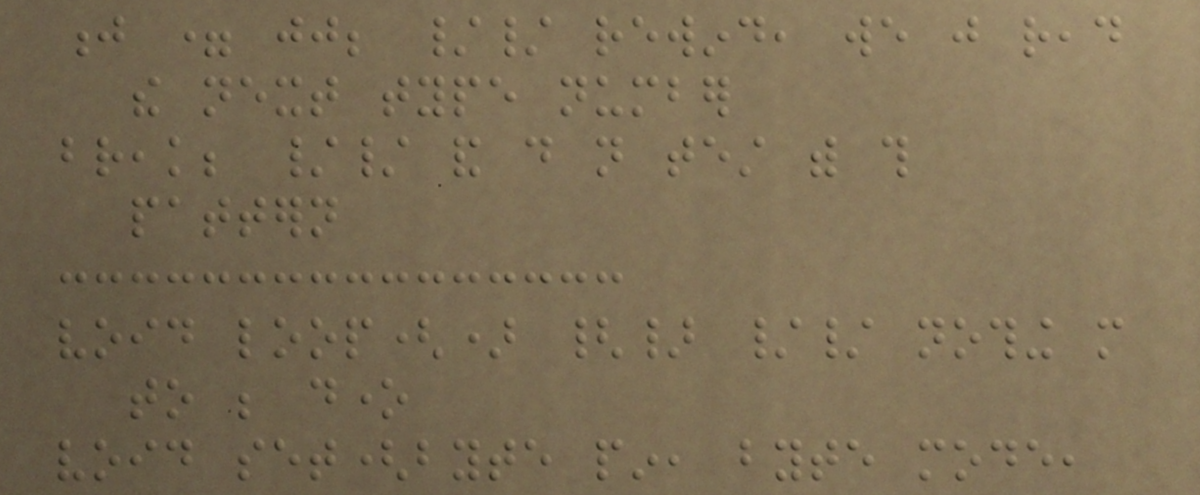j = jj; // rewind, we just read
the next type number
break; // and do not test with this
pattern
void loop() {} // nothing more
to be done
void set(byte pin, byte mode,
